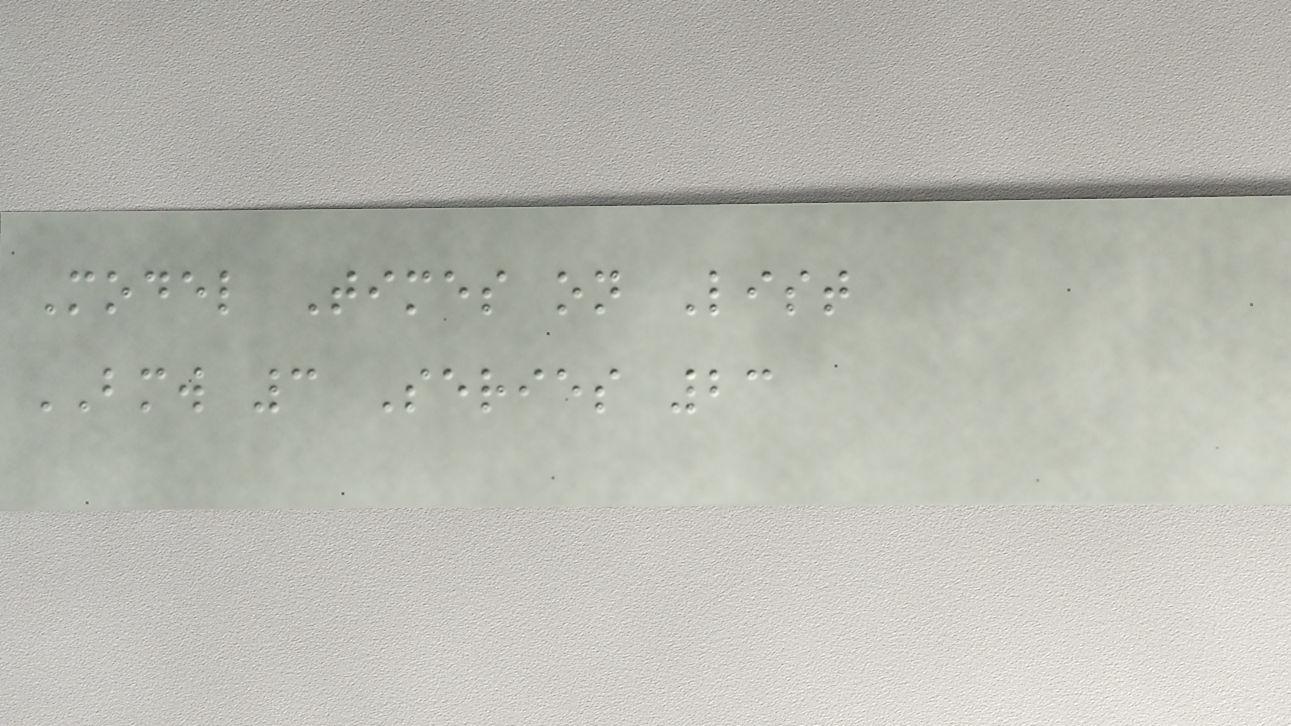Model Times on List
BMW 3 Series 23
